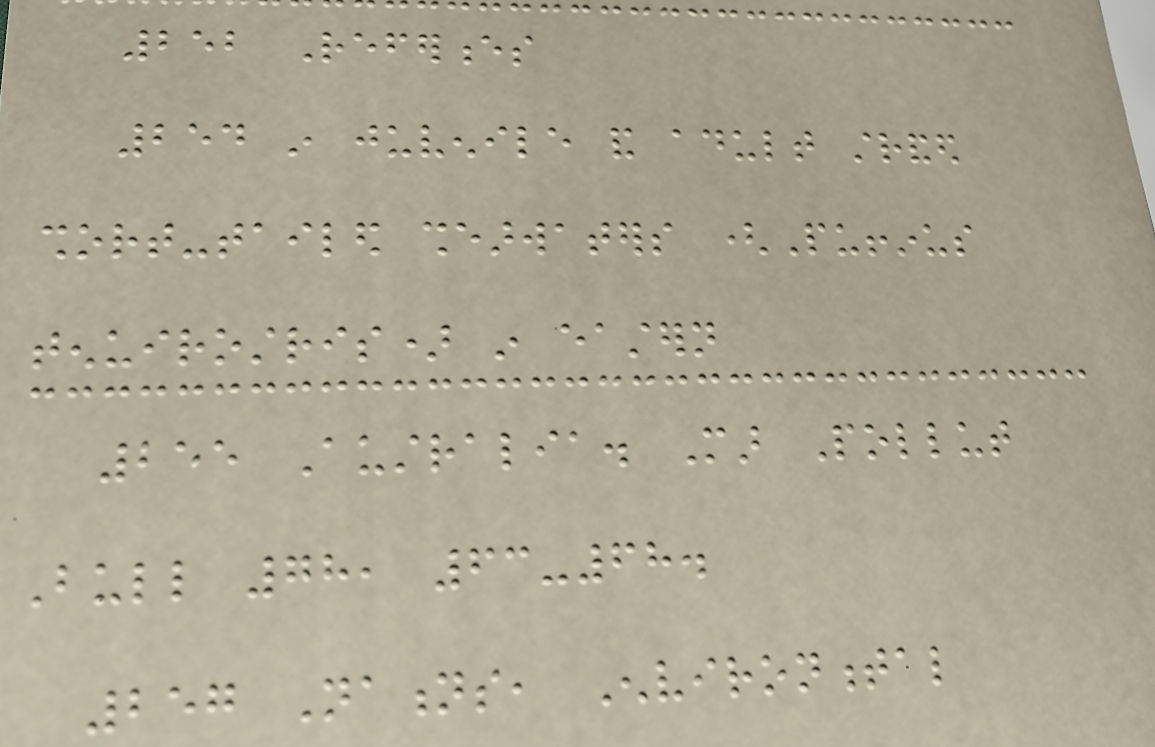252 References
254 in juvenile and adult stranded
short-tailed shearwaters (Puffinus
tenuirostris) in eastern
255 Australia. Mar Pollut
Bull 78, 63-68.
257 Nations, Environmental
